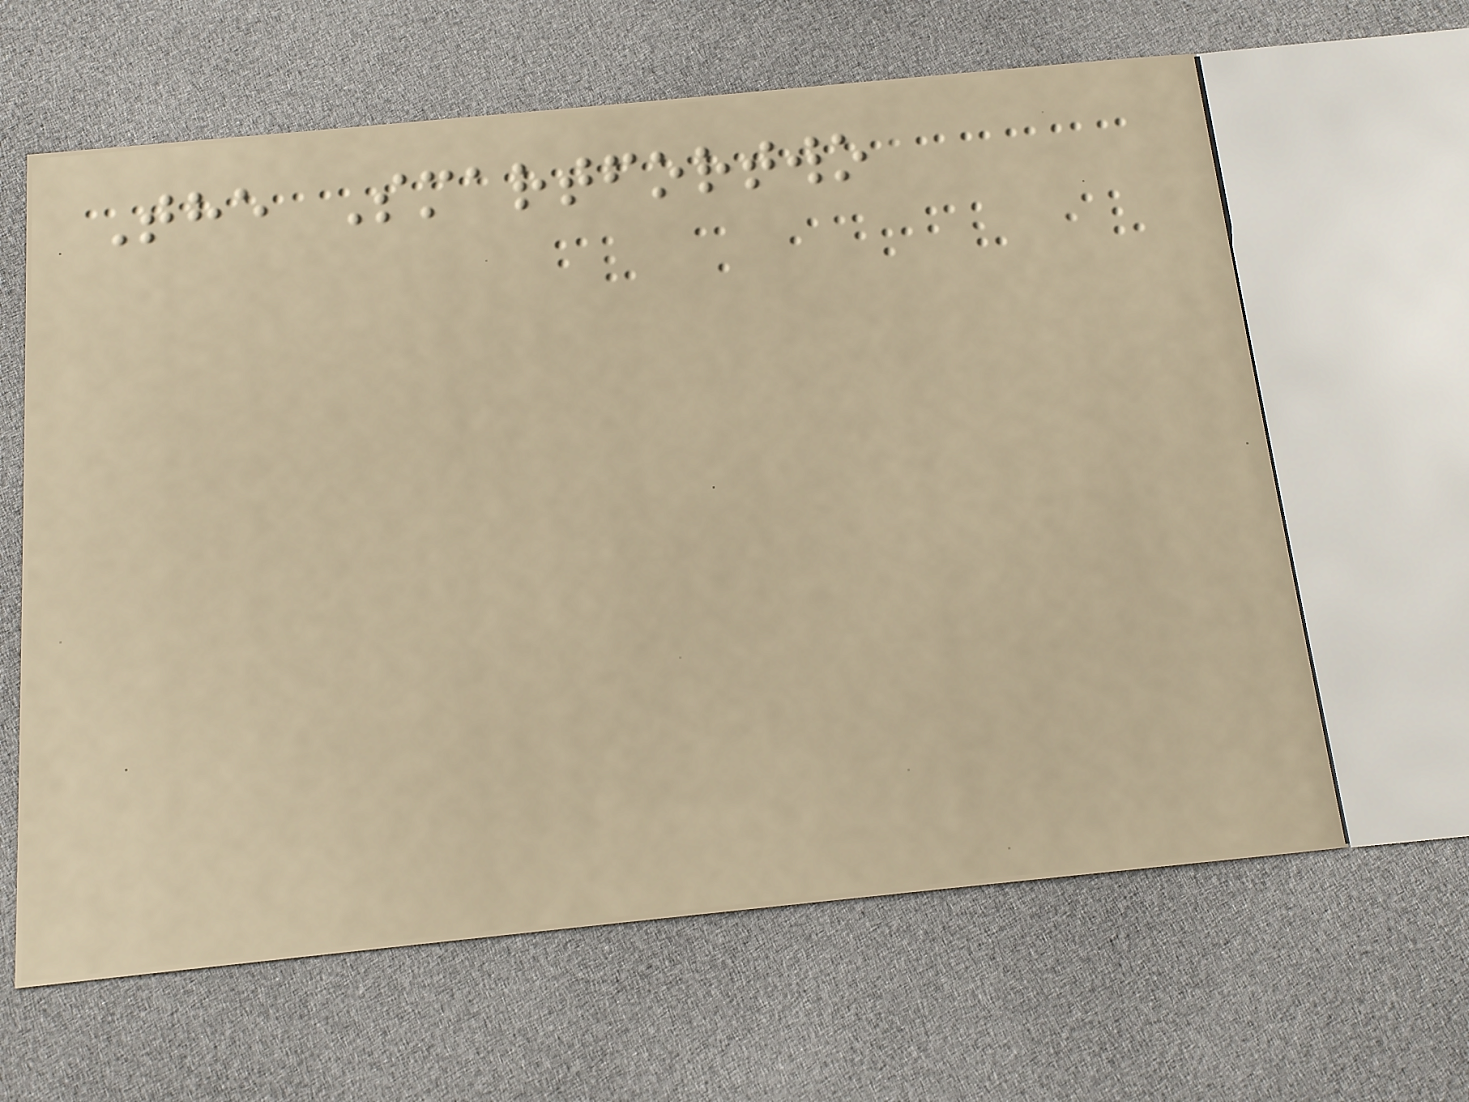The Smartfortwo
